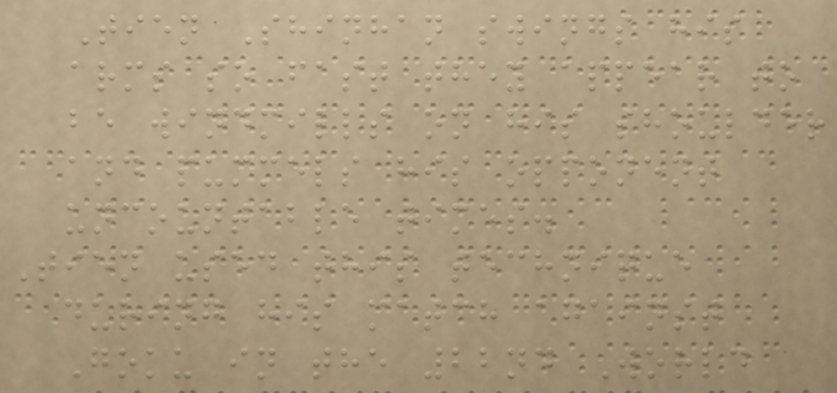Tien Shinhan swings his
arms so fast they appear to
be windmills on his shoulder
and pummels his opponent
uncountable times.
Tien used this technique
during his match against
Goku in the 22nd World
